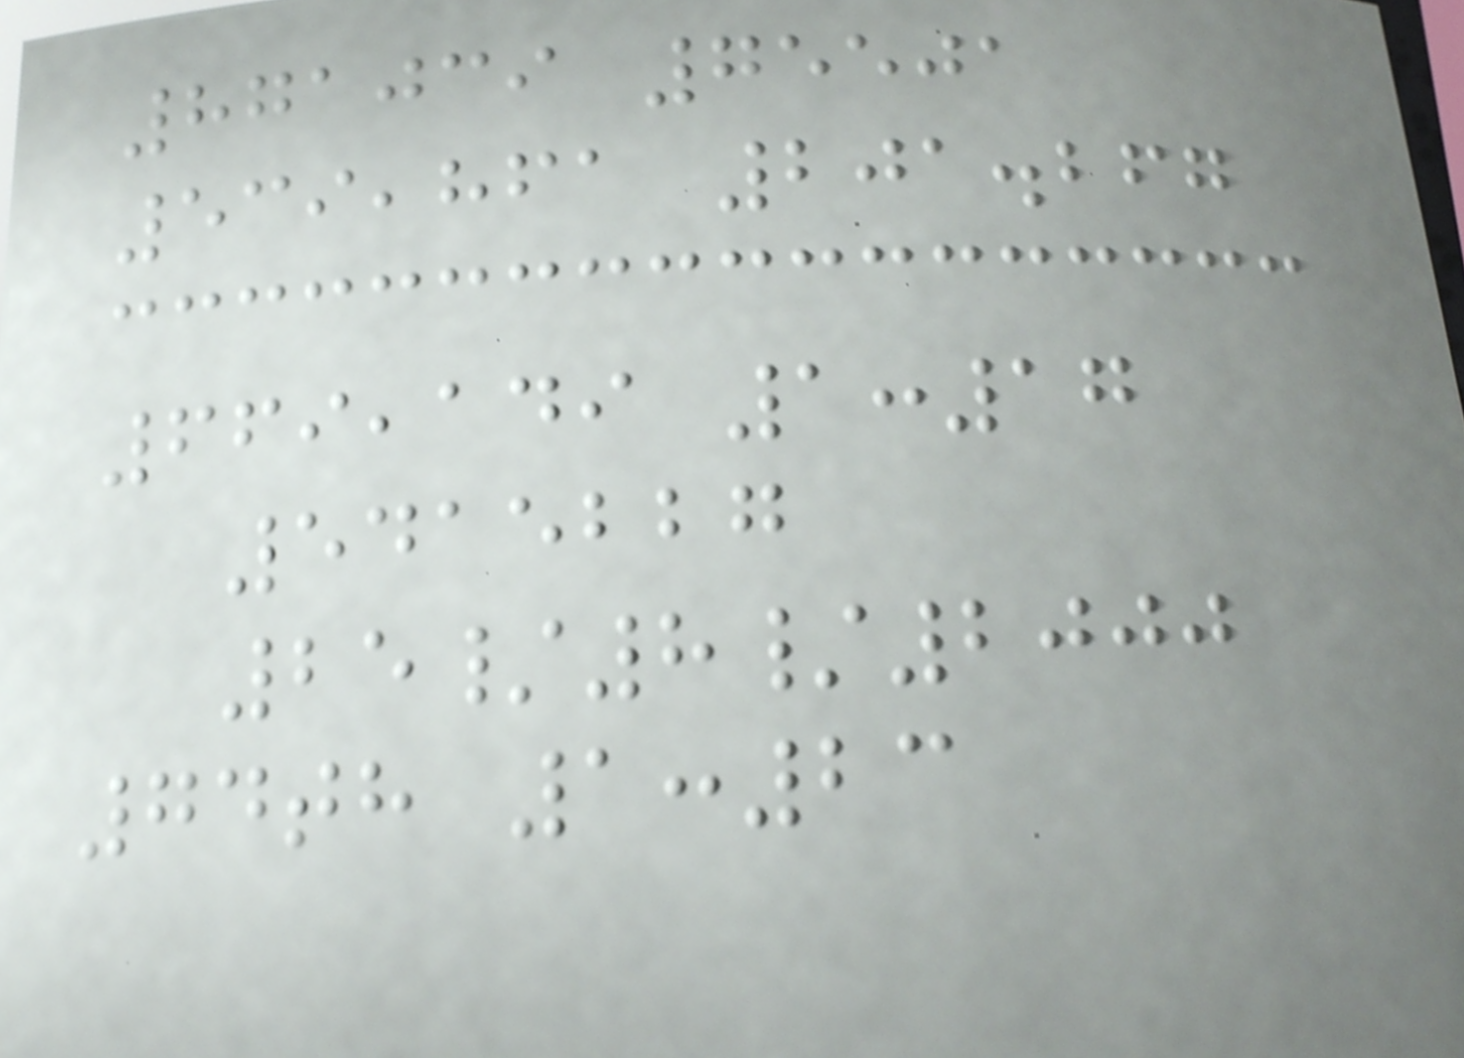871039 75501
539,861 201.267
669,149 1:17
5415227
25/8/2000
74th 1:23
